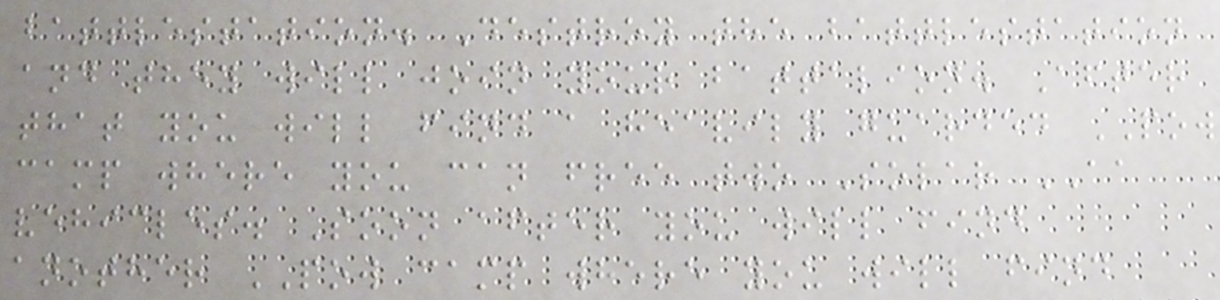battlestation. Destroy the battlestation
and they will join your battalion. After
that you will find a heavily guarded POW
camp where you can free two Solar AA
vehicles. Soon after you will find
another POW camp where you will find
